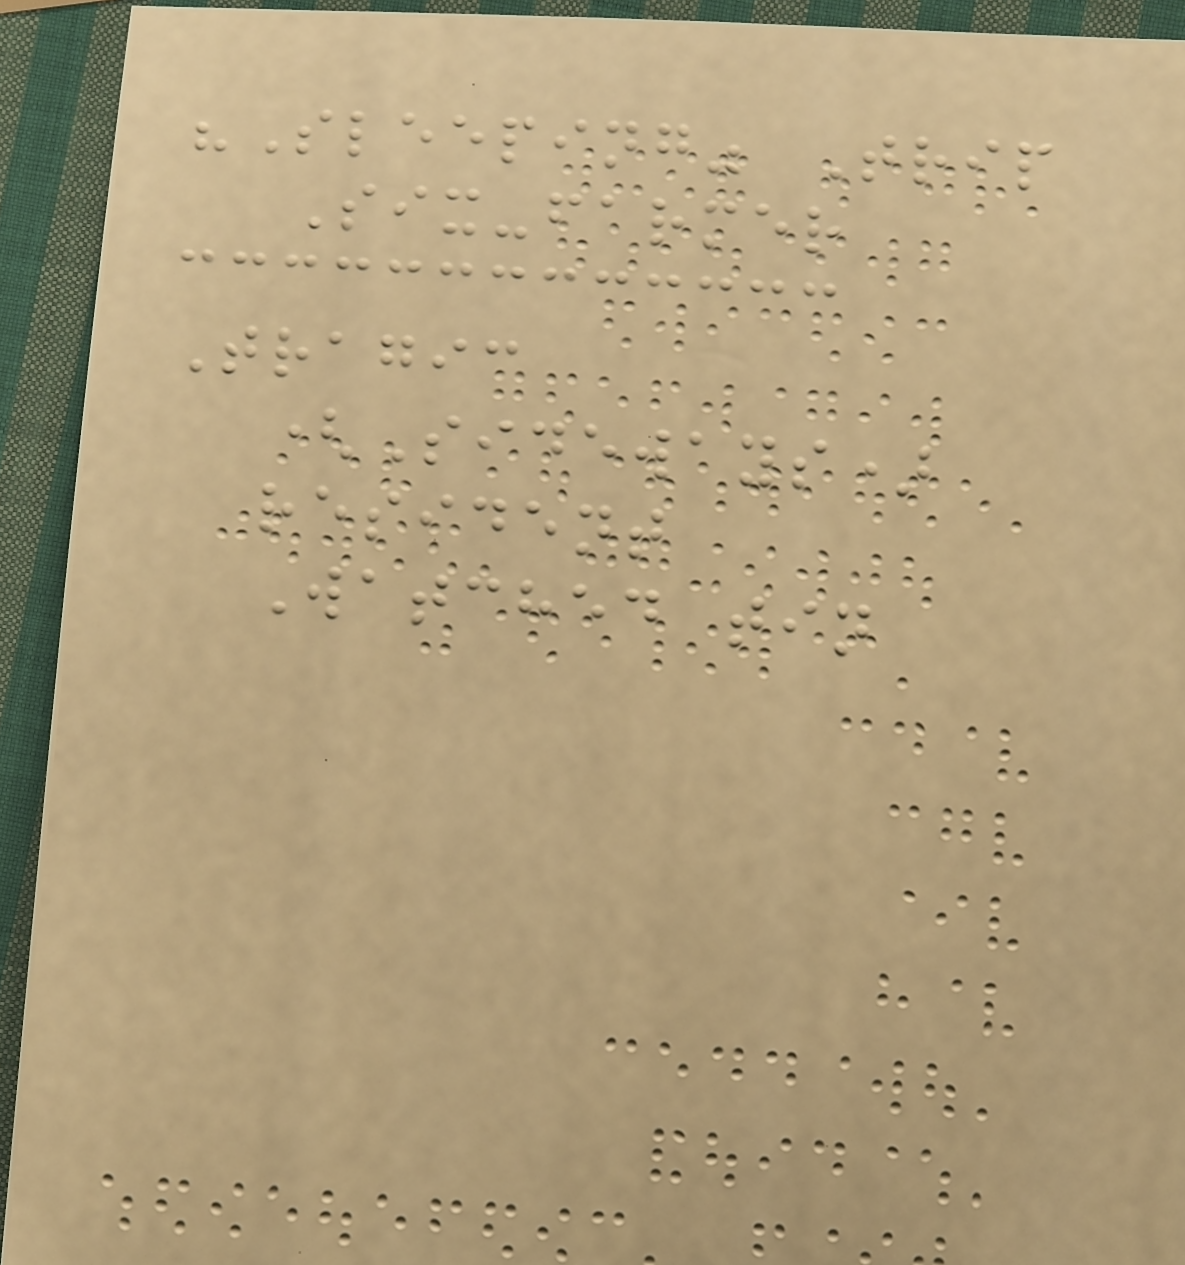"Sleeping" Trip
Six-farmer
Tragic
(Sideways)
resident
Watched tin
